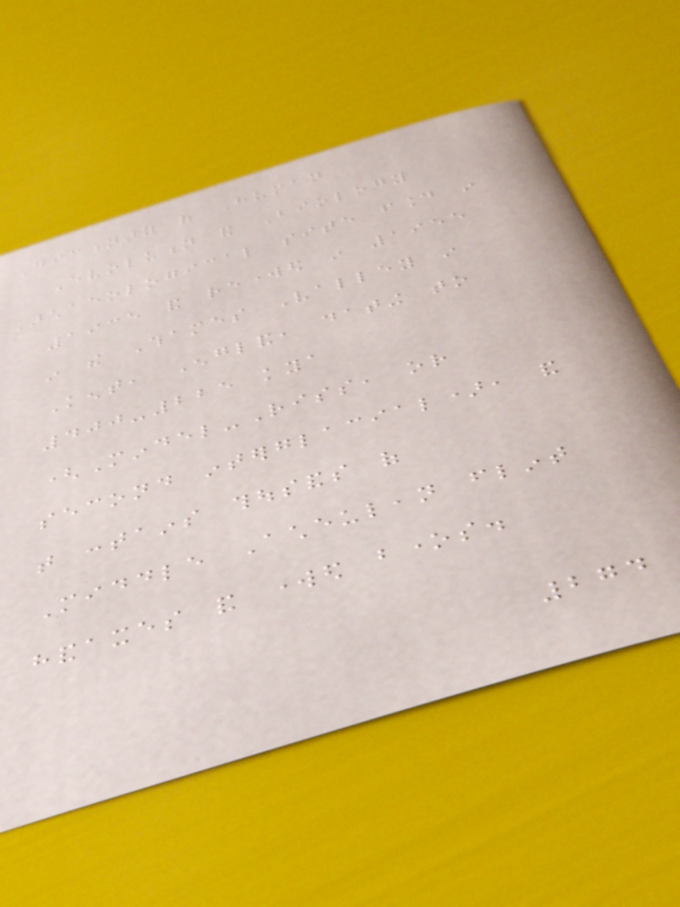Dictionary of Human
Evolution and Biology
Archaeological site found in
1935 and reworked in 1955
in the Thames Valley in
Kent, England, dating to
400-225 kya
(Mindel-Riss, or
second interglacial), and
that contains thousands of
Middle Acheulean flint
handaxes and worked bones.
274
